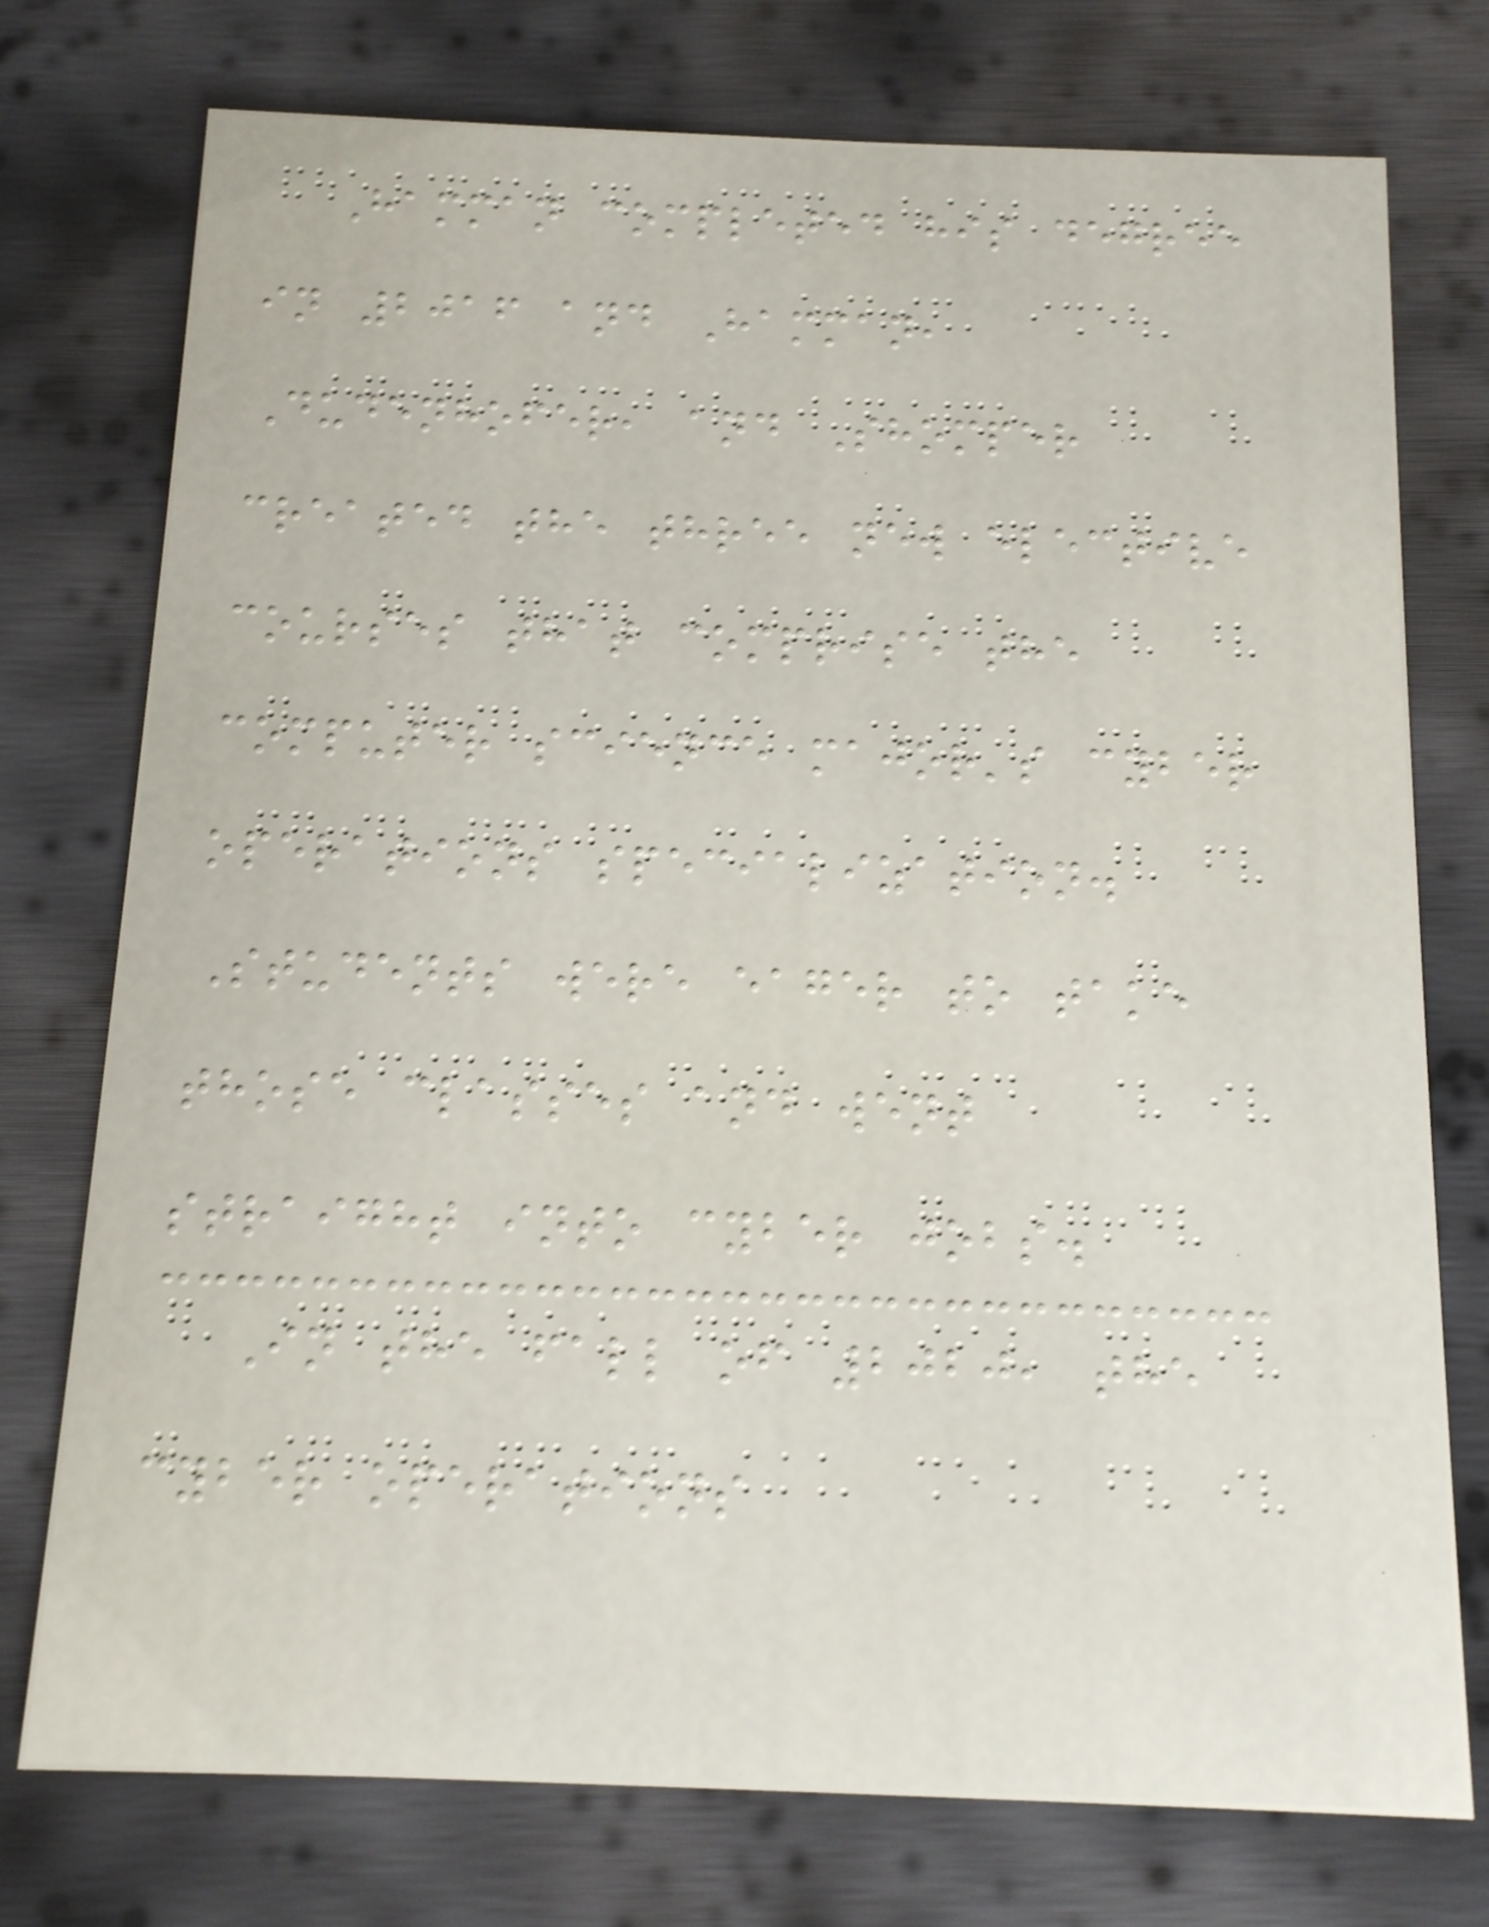Hamman completed his degree
in 2016 and Hamman,
Dudenhofer, and Shomper
created the three new elective
courses that comprise the
computer science major's cyber
operations specialization.
Students were eager to take
those classes and went
straight into cyber jobs.
In the fall of 2020, the
cyber operations
